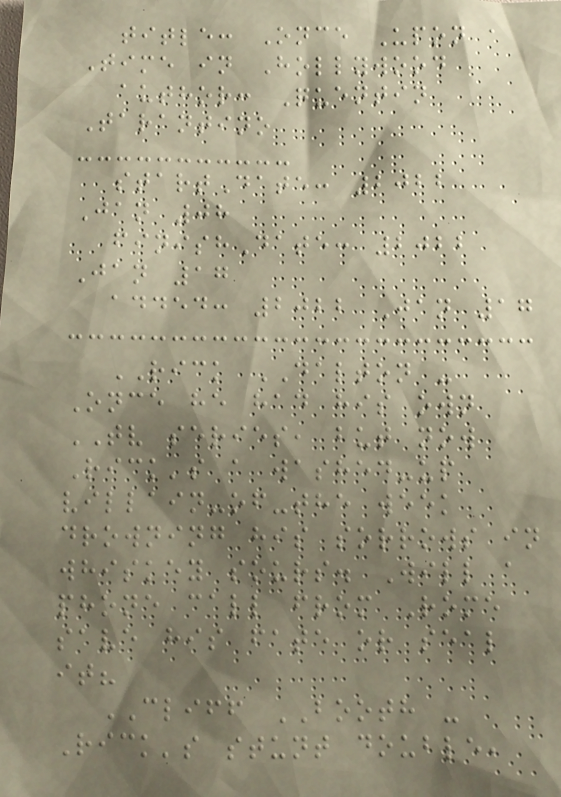title: Once Upon a
Time in Hollywood
author: Quentin
Tarantino
startDate: 2022
Jan 08
finishDate: 2022
Jan 17
added: 2022 Jan 17
RICK DALTON -
Once he had his own
TV series, but now
Rick's a washed-up
villain-of-the week
drowning his sorrows in
whiskey sours. Will a
phone call from Rome
save his fate or seal
it?
CLIFF BOOTH -
Rick's stunt double,
